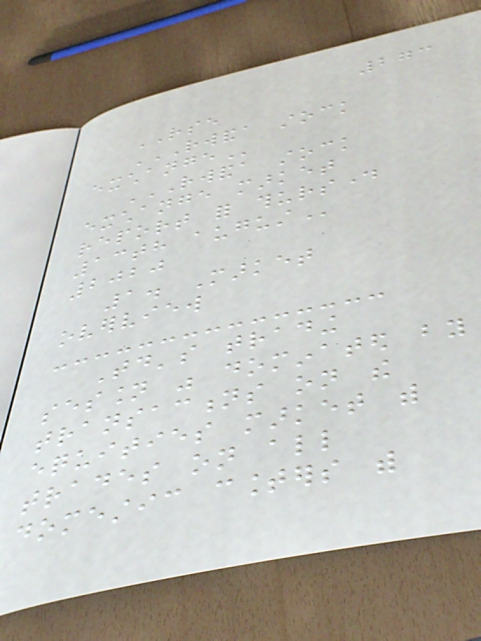273
RSE
RWANDA STOCK
EXCHANGE
RWANDA STOCK
EXCHANGE MARKET
REPORT FOR THURSDAY
13TH AUGUST
2020
1. Market
overview
Today's trading
session was dominated by
transactions on the
equities market with
trades on all
domestic counters with
